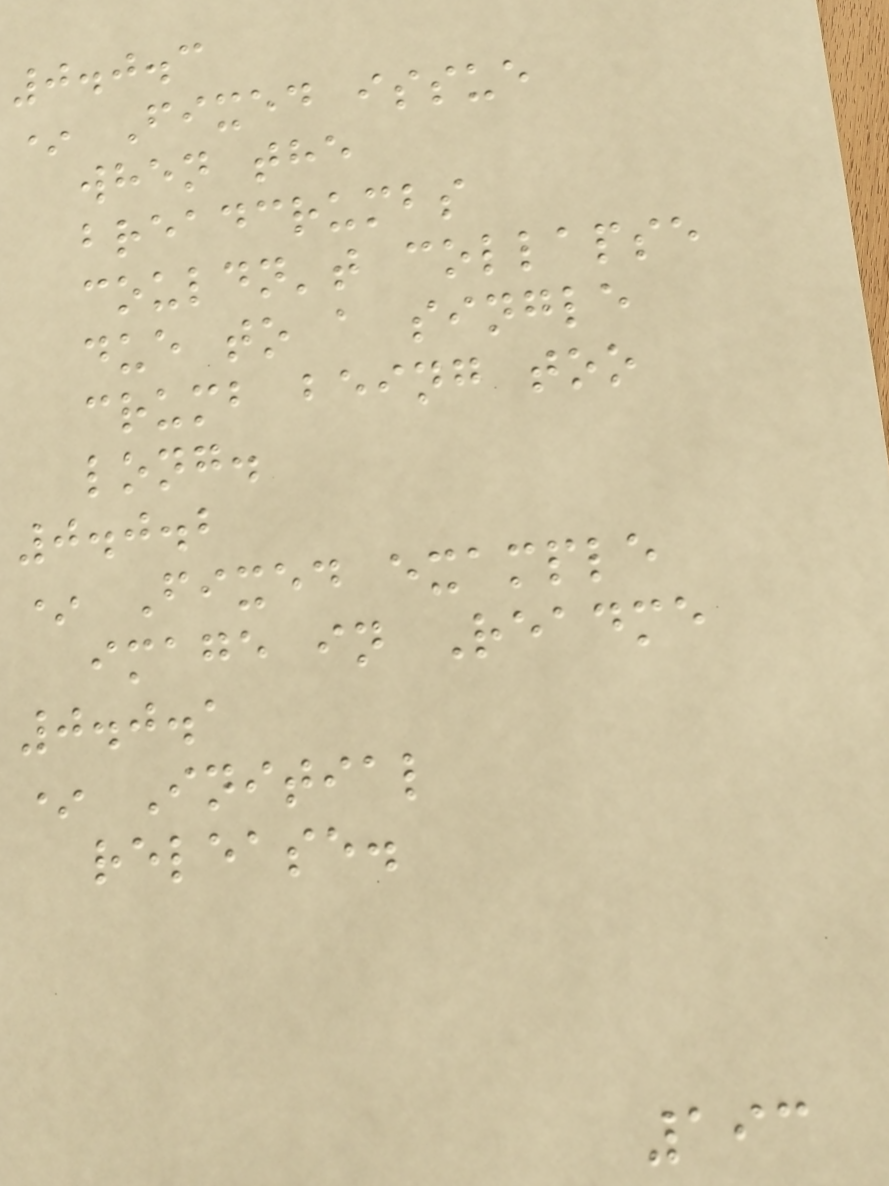0.0.3
* Fixed issue
when the
breadcrumbs
couldn't collapse
due to a single
crumb being too
long.
0.0.2
* Fixed example
image in Readme
0.0.1
* Initial
release.
193
